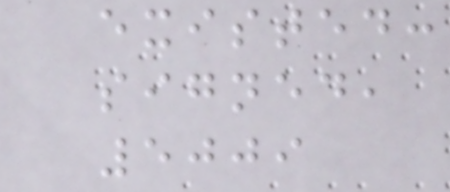existed:
signed,
5009
